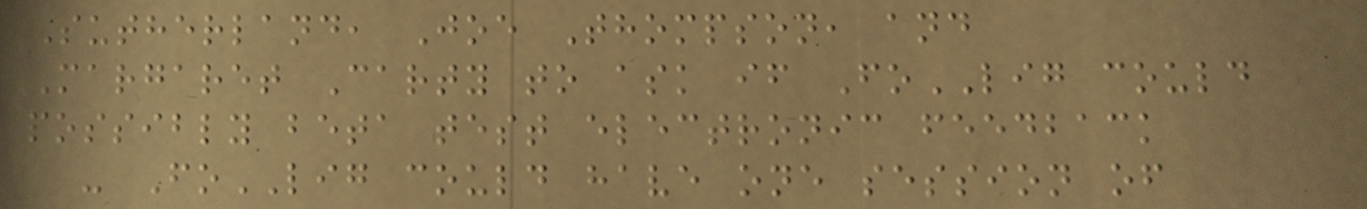Sutherland, Joe Thompson, and
Margaret Carty to ask if FoLIG could
possibly beta test electronic feedback
- FoLIG could have one session of
